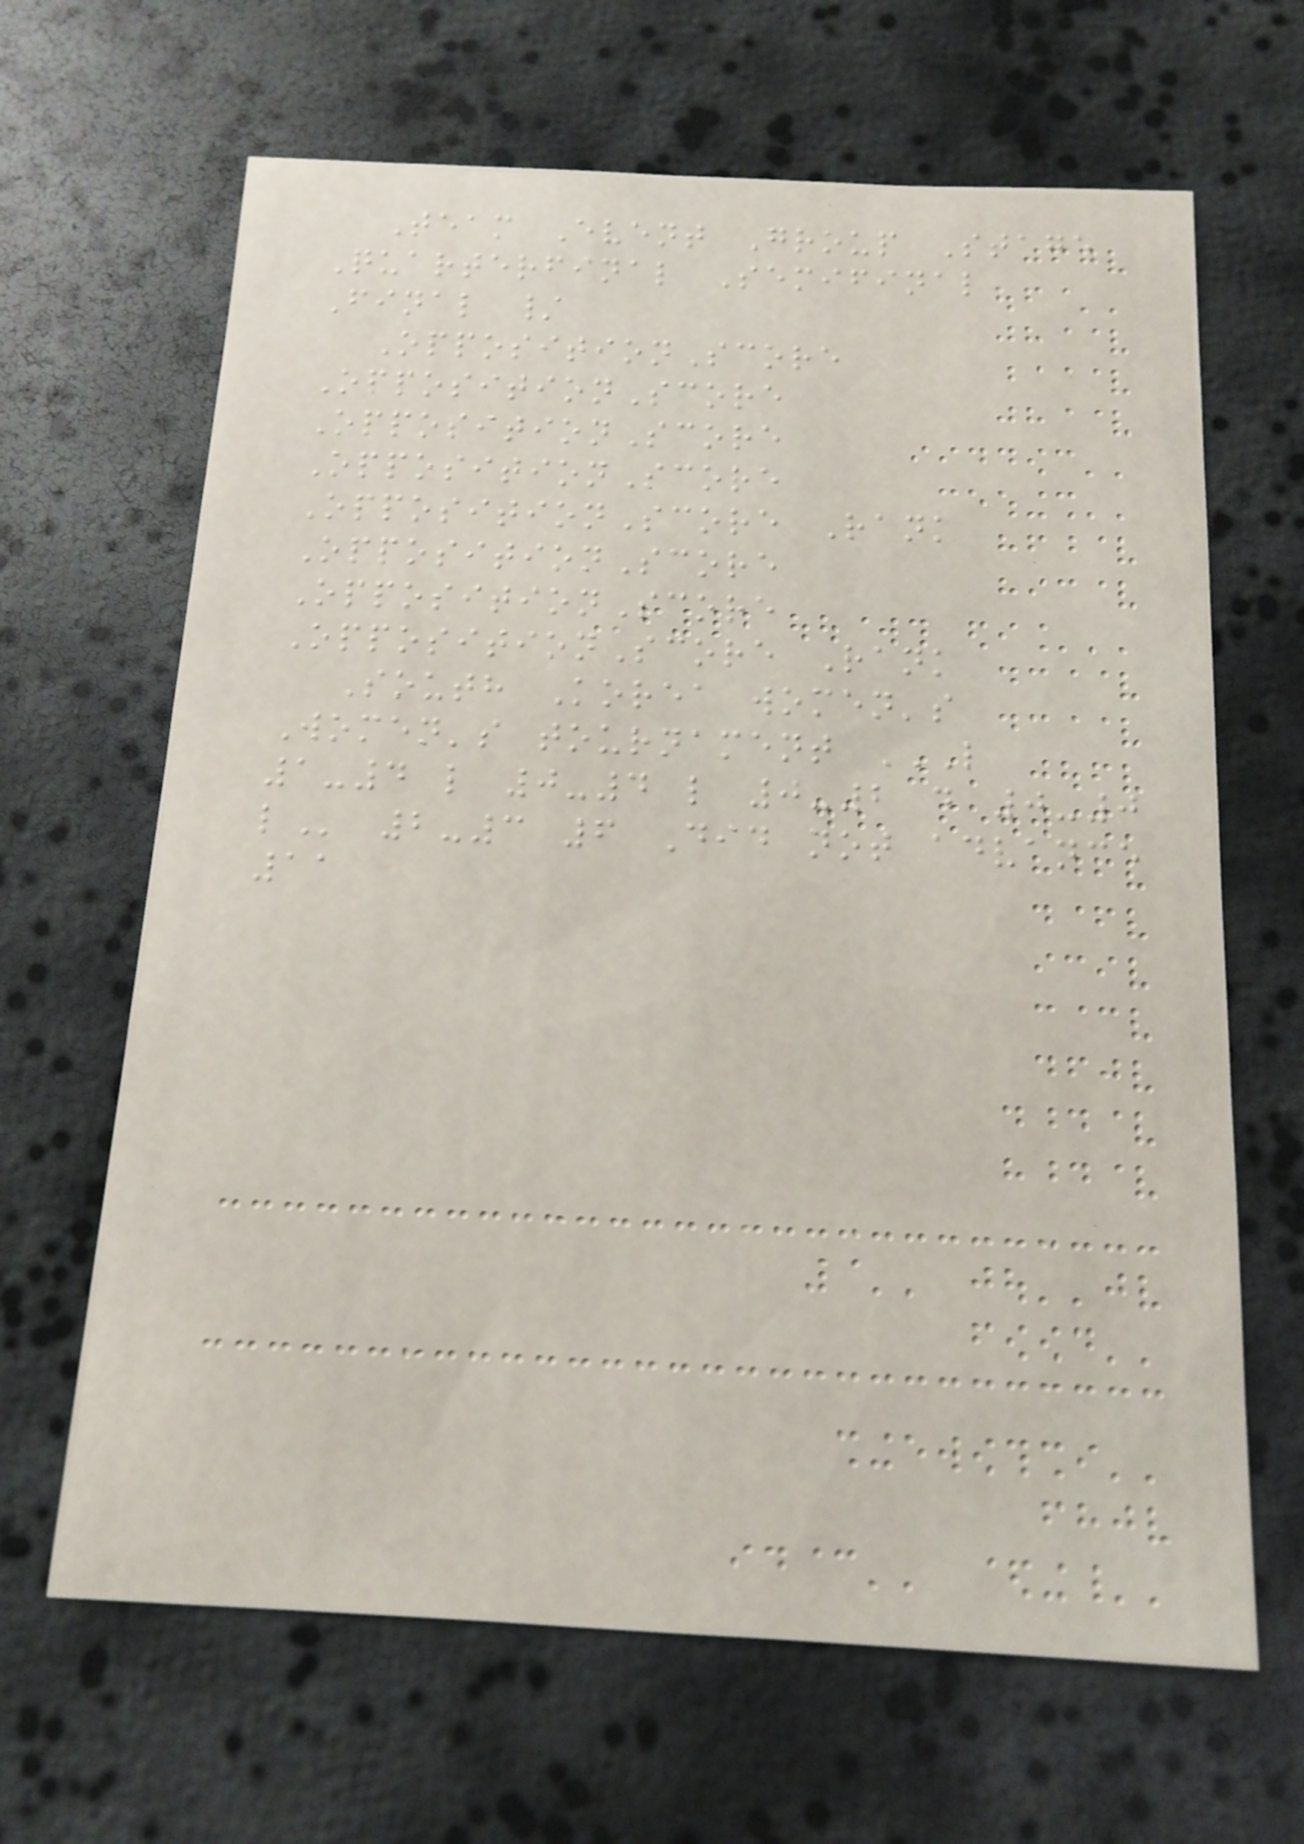Team Event Group Stage
Quarterfinal Semifinal
Final /
OppositionScore
OppositionScore
OppositionScore
OppositionScore
OppositionScore Rank
OppositionScore
OppositionScore
OppositionScore Rank
South Korea women's
Women's tournament L
1-4 L 0-4 L 0-2 D 0-0
L 2-3 6 Did not advance
11
